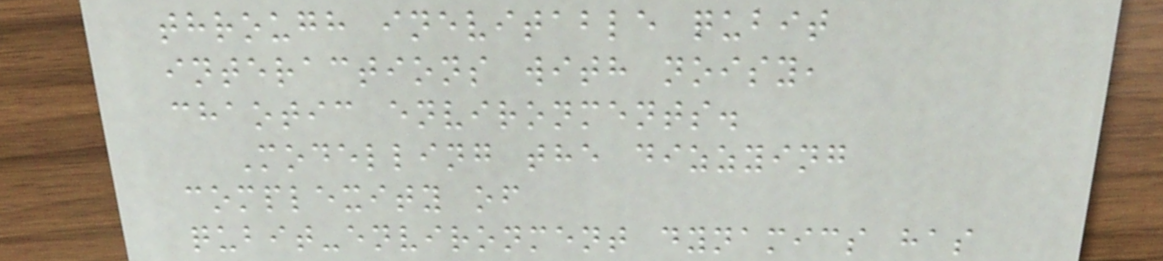through inevitable qubit
interactions with noisy,
chaotic environments.
Modelling the dizzying
complexity of
qubit-environment dynamics has
